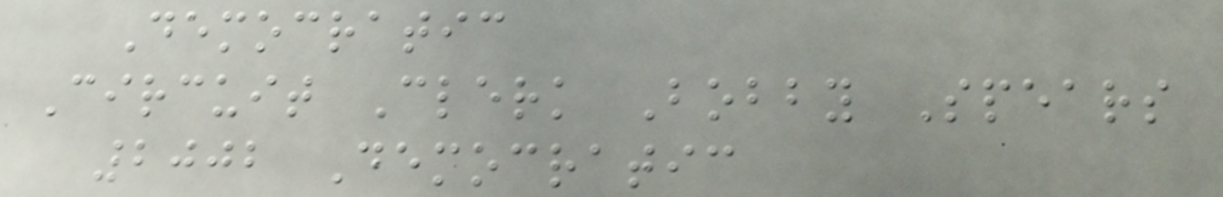Democratic
Circuit Clerk Bobby Spears
2002 Democratic
